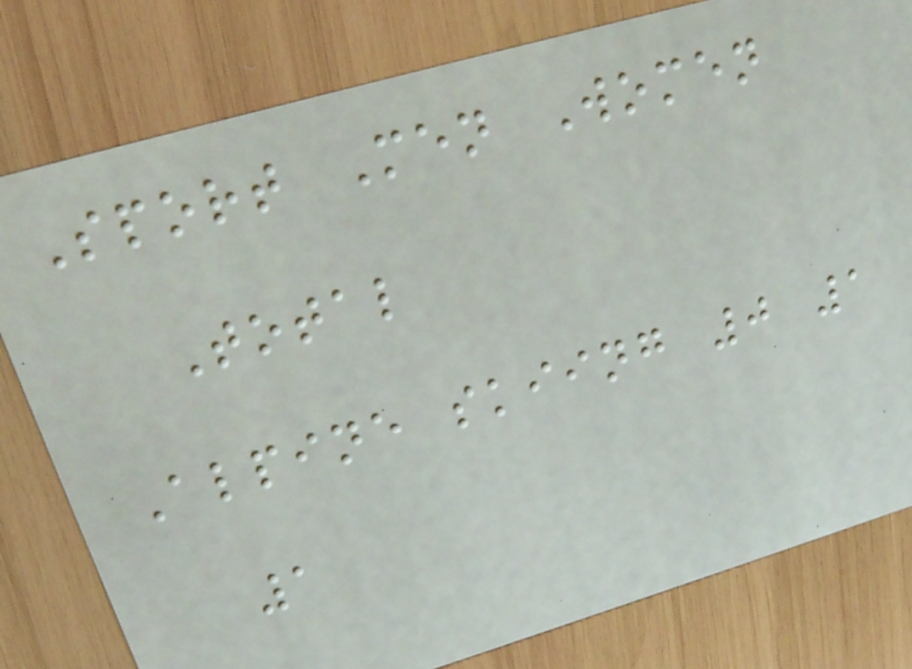Sport Men Women
Total
Alpine skiing 0 1
1
